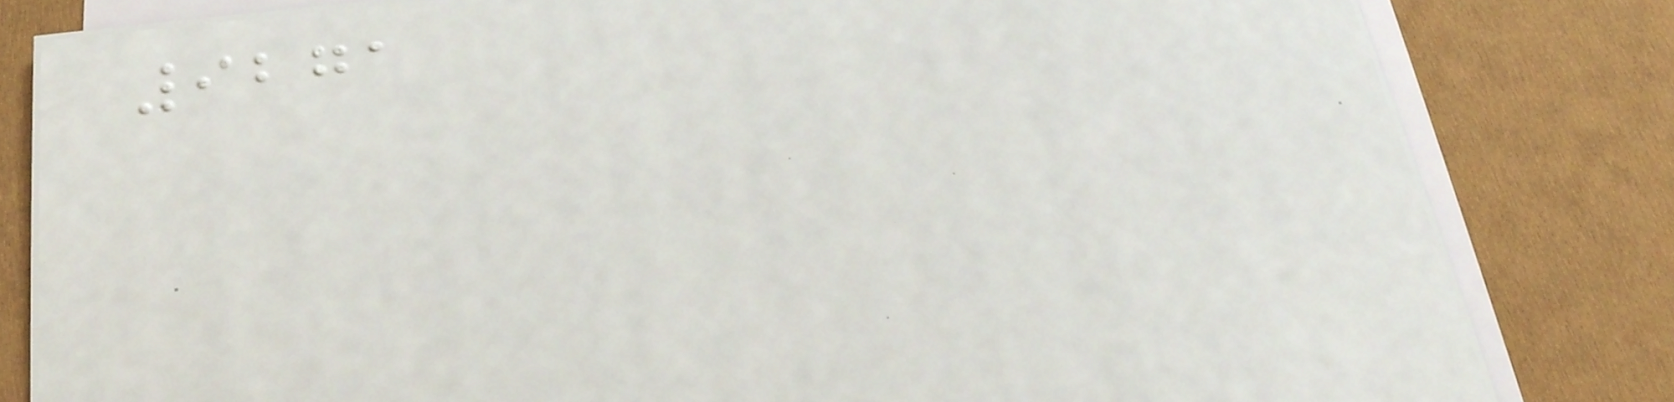9271
